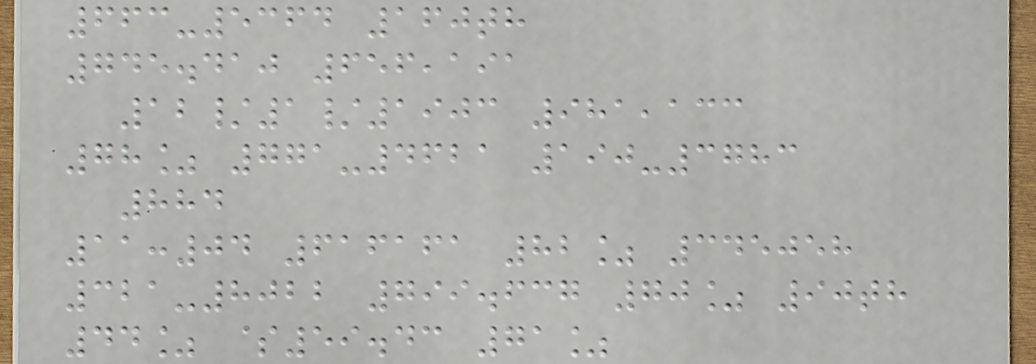663-5364 160th
745.410 656,191
12/1/1903 981,133
78% 771-4621 190-3783
884
11:04 616161 82% 345058
321-8022 799.637 70% 90th
44% $59.43 71%
